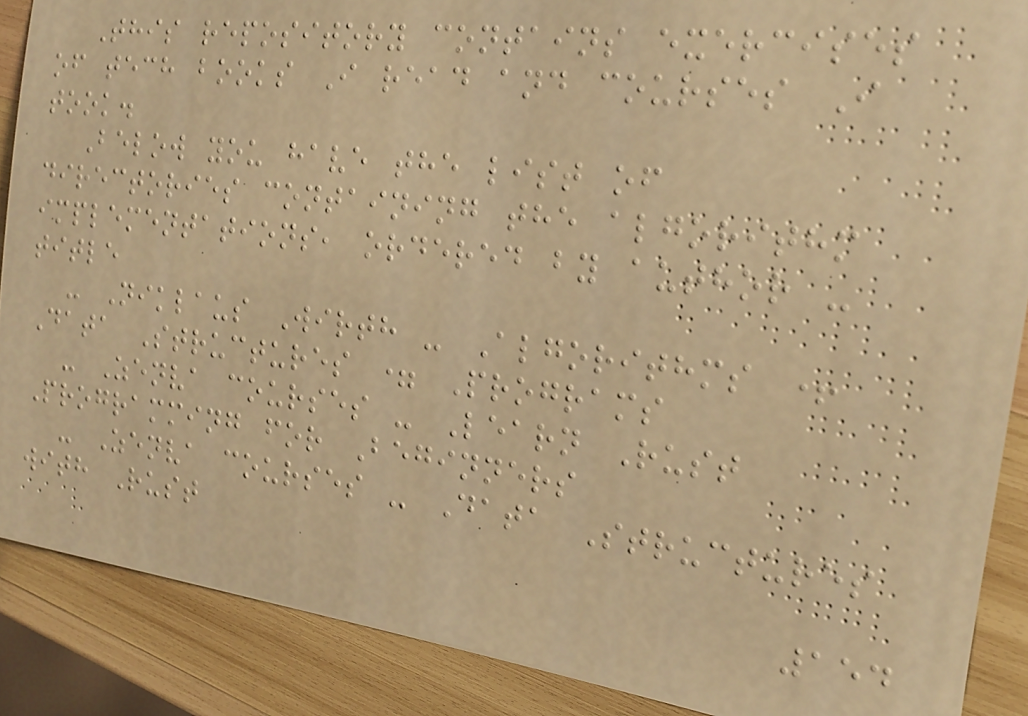This repository contains exercises
of tech books I read and courses I
took.
Below you have the list of
directories containing the algorithm
implementations, ordered by author -
title
- Niklaus Wirth - Algorithms +
Data Structures = Programs
- Zenva courses - Learn Rust
Programming for Beginners
- Zenva courses - Data Structures
with Rust
154
